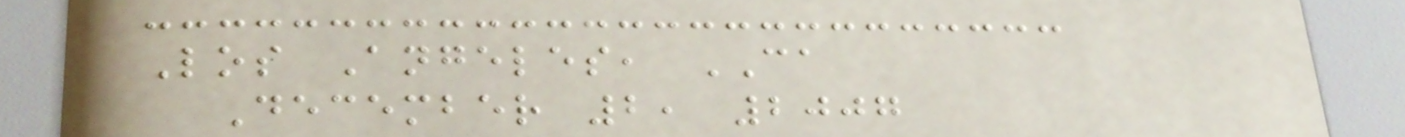Los Angeles, CA
December 2, 2007
